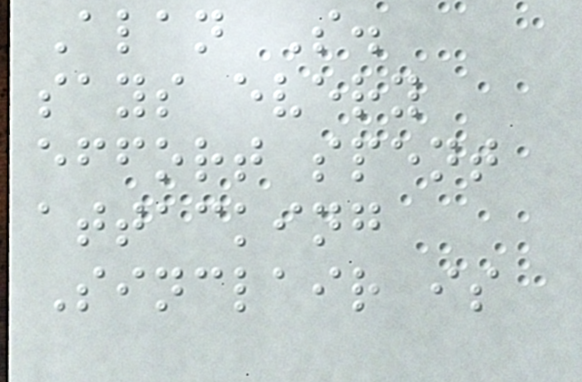Alan S.
says every
effort spent
attacking
Sinclair is
